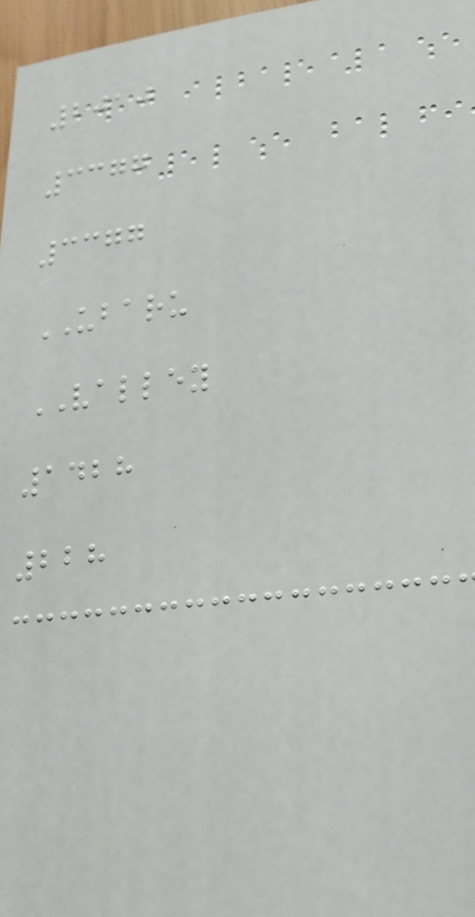2010
3377
3377
UBARU
VALLEY
1428
228
